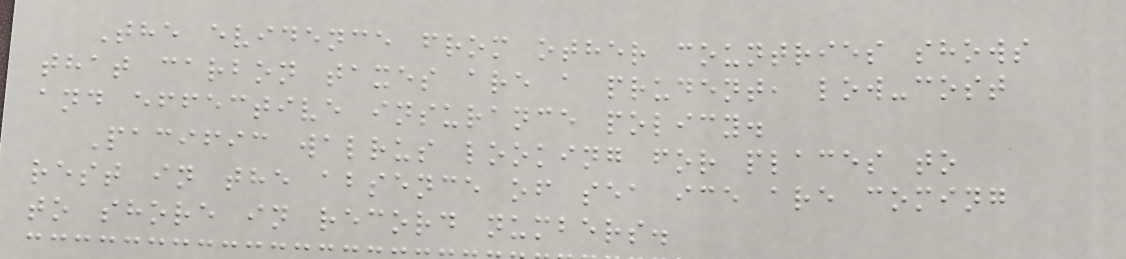The evidence from other countries shows
that carbon taxes are a prudent, low-cost
and effective insurance policy.
Pacific walrus looking for places to
rest in the absence of sea ice are coming
to shore in record numbers.
